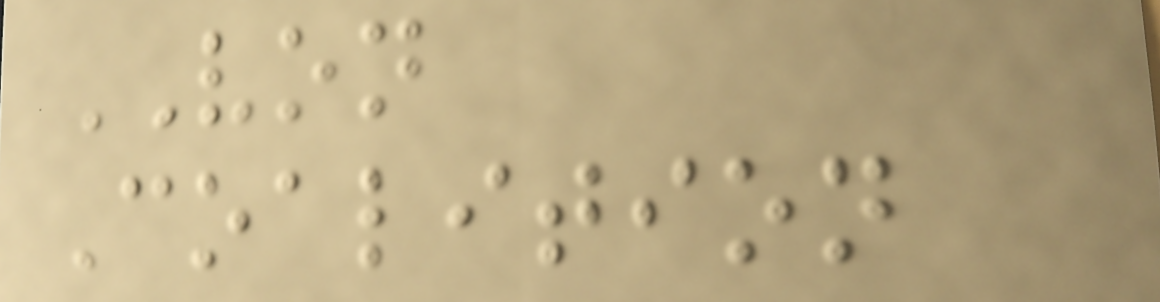VON
Coalition
